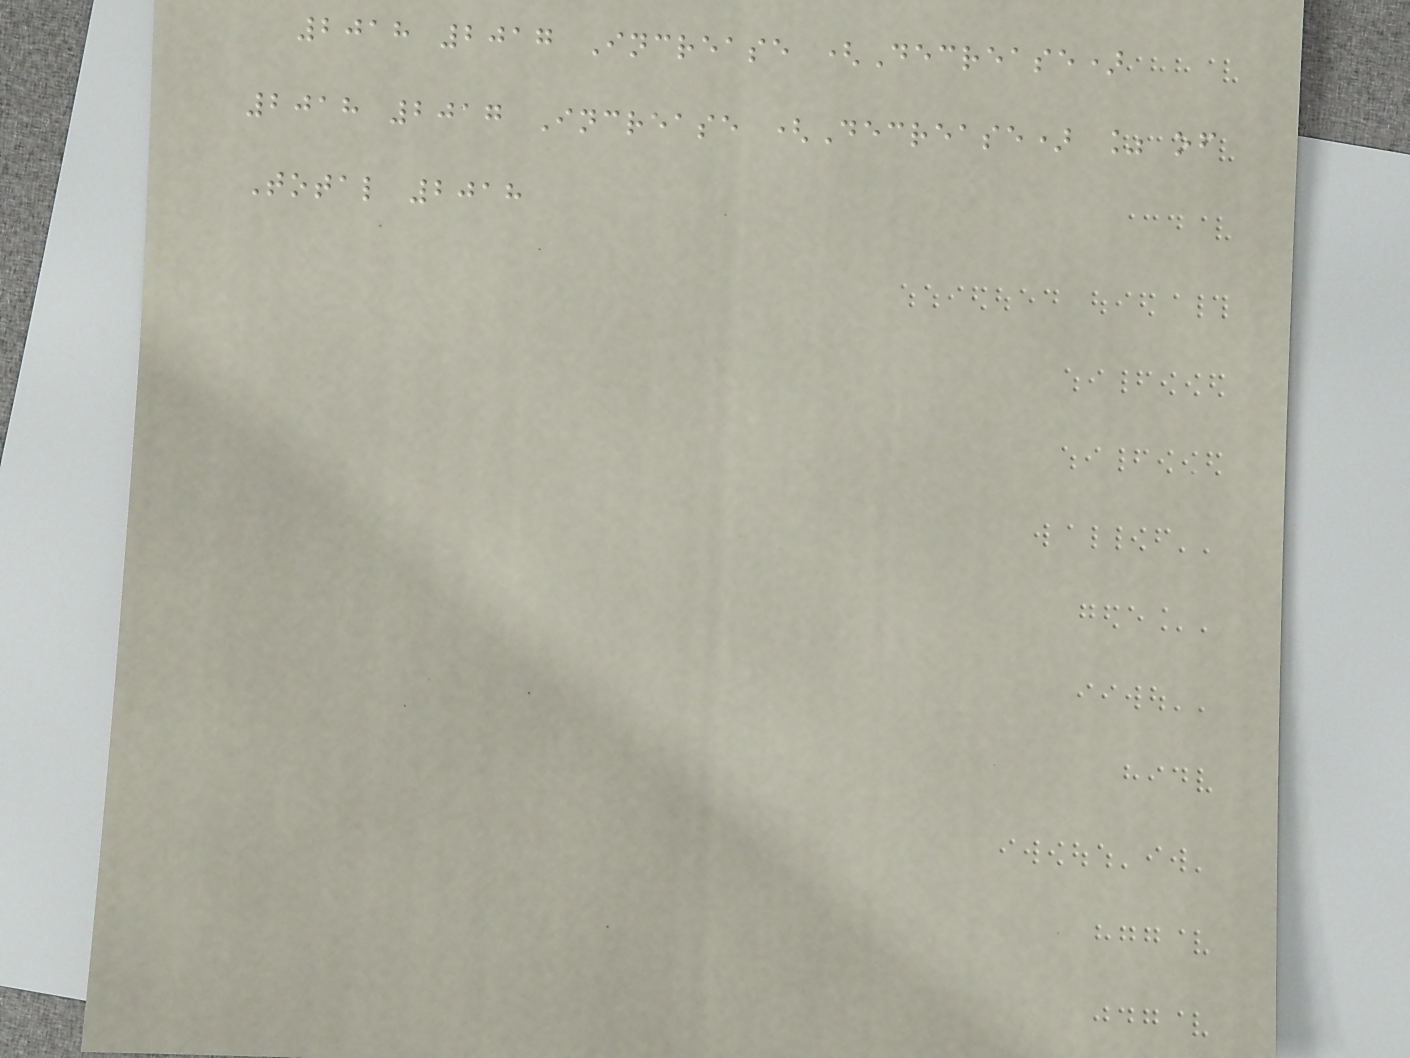2018 2017 Increase (Decrease)
2018 2017 Increase (Decrease) % of
Total 2018
